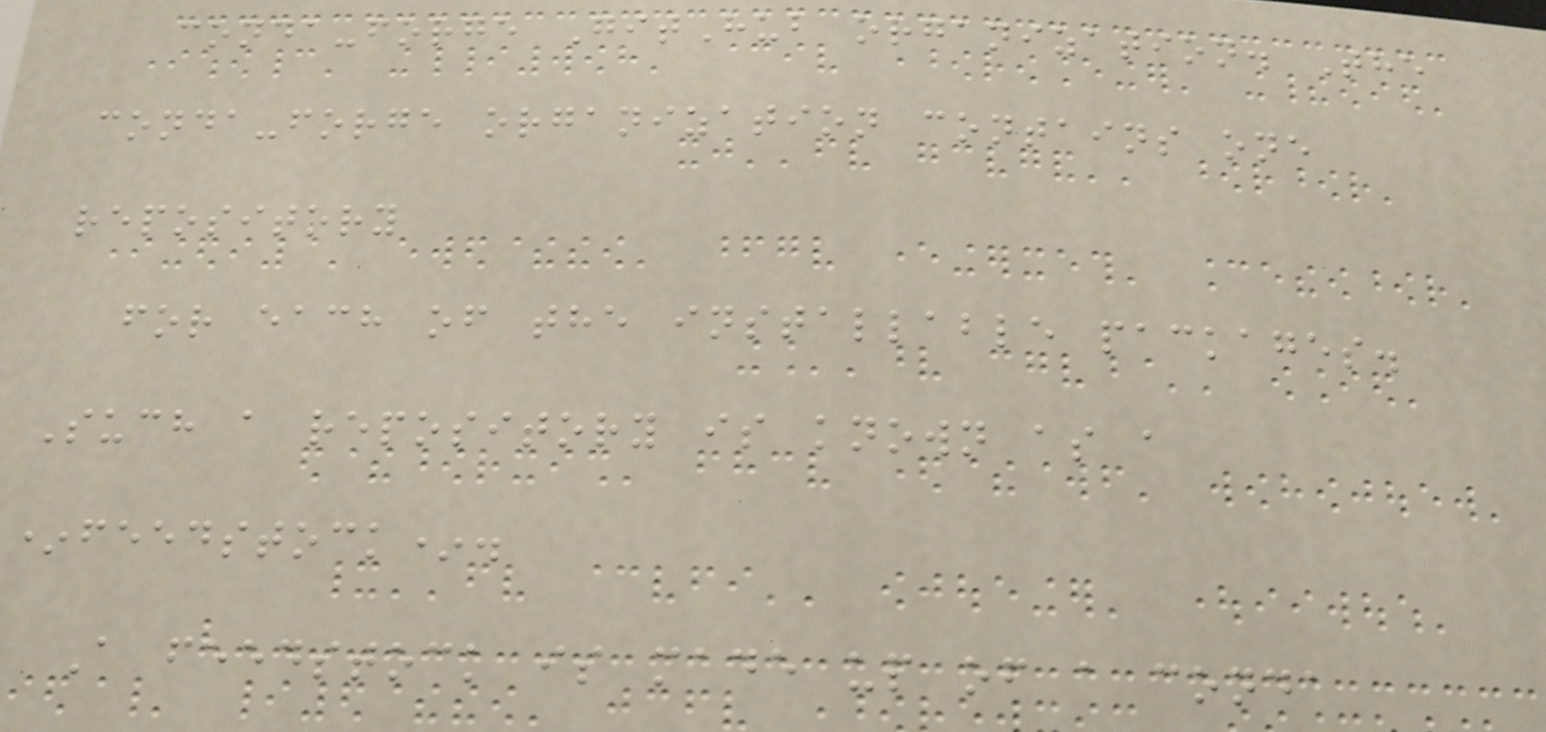conda-forge GitHub organization. The
conda-forge organization contains one
repository
for each of the installable packages.
Such a repository is known as a
*feedstock*.
A feedstock is made up of a conda
